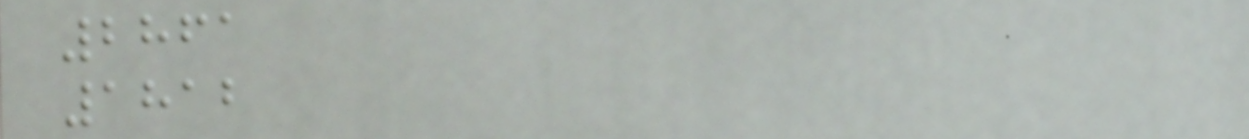2861
1812
